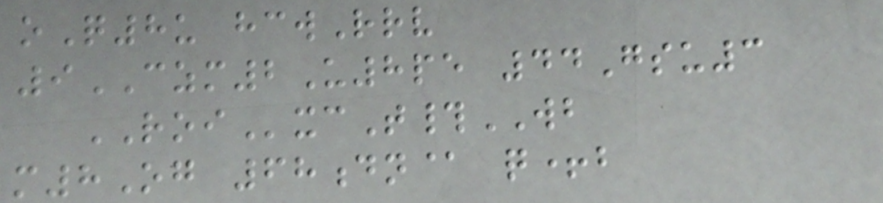oQ8u hcwRrv
9CZM2U8pe 44Gsu3
ROIxcT#WB
m8Og 68dn@ q+b
